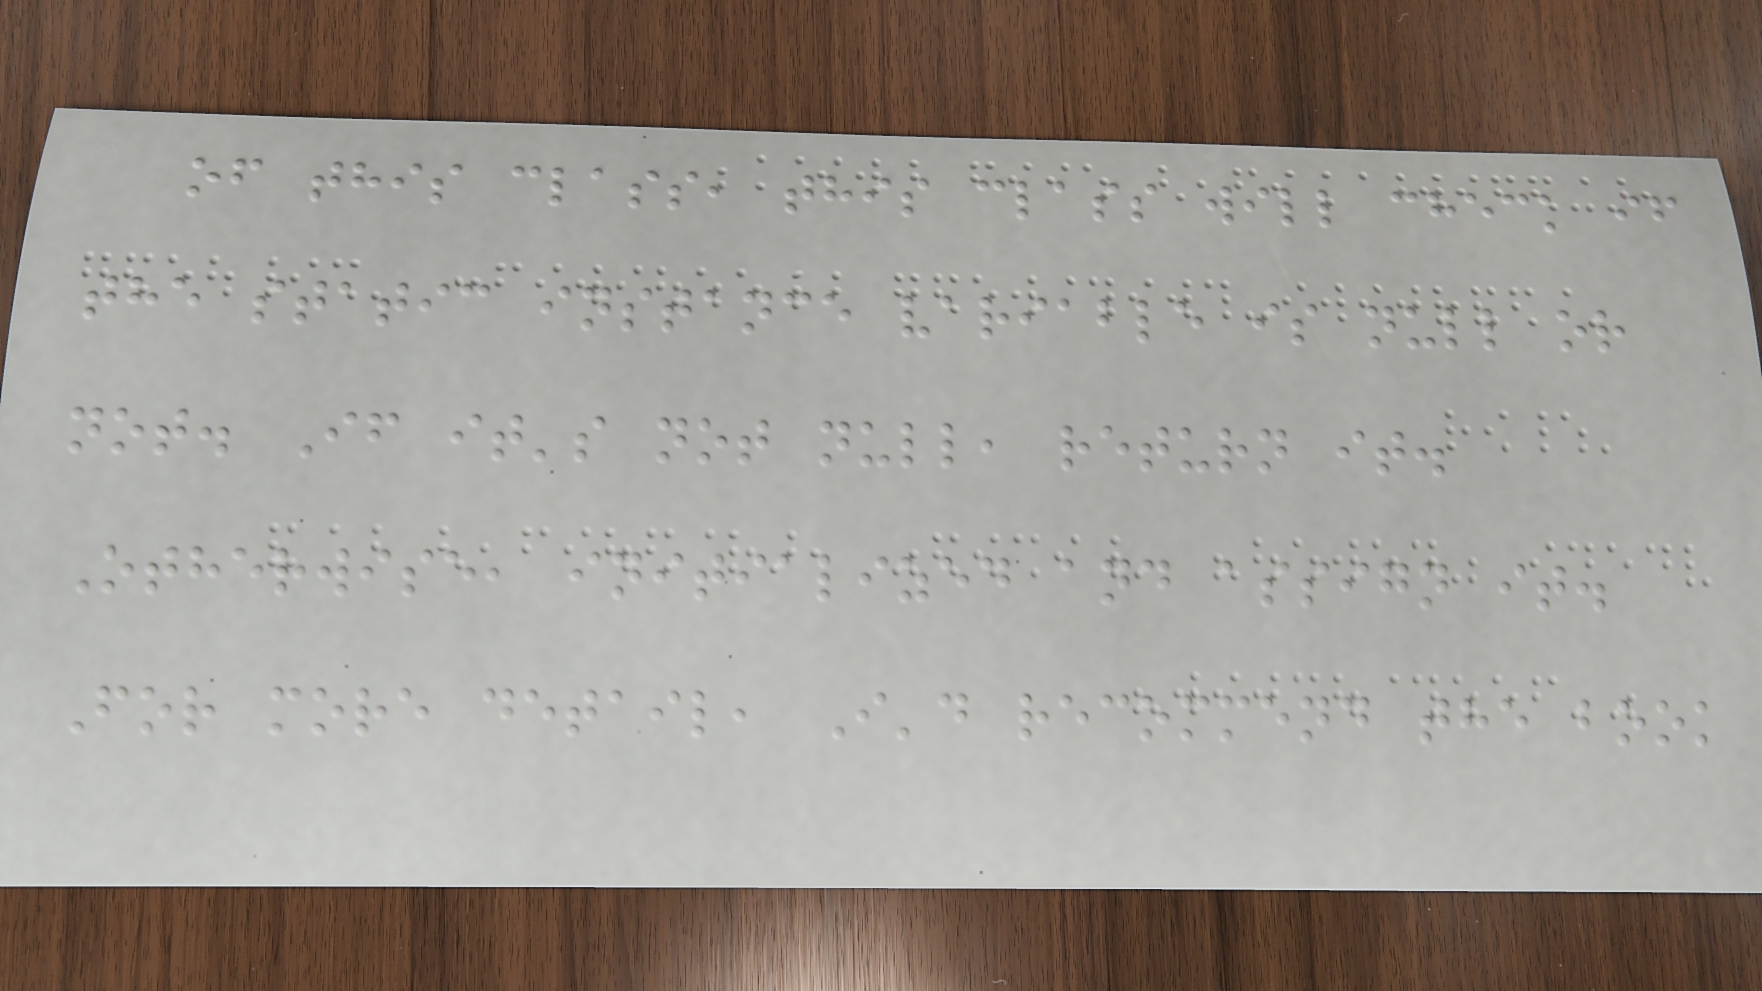of this class, this class will check if
the static instance variable is null or
not. If it's not null, return it.
Otherwise, initialized and assign it.
For more detail, I'd recommend the book
